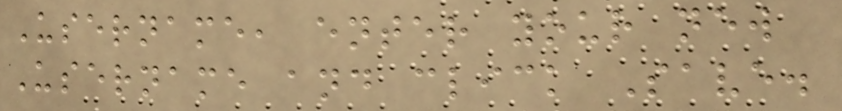Username, enter your new
Username and click Save.
